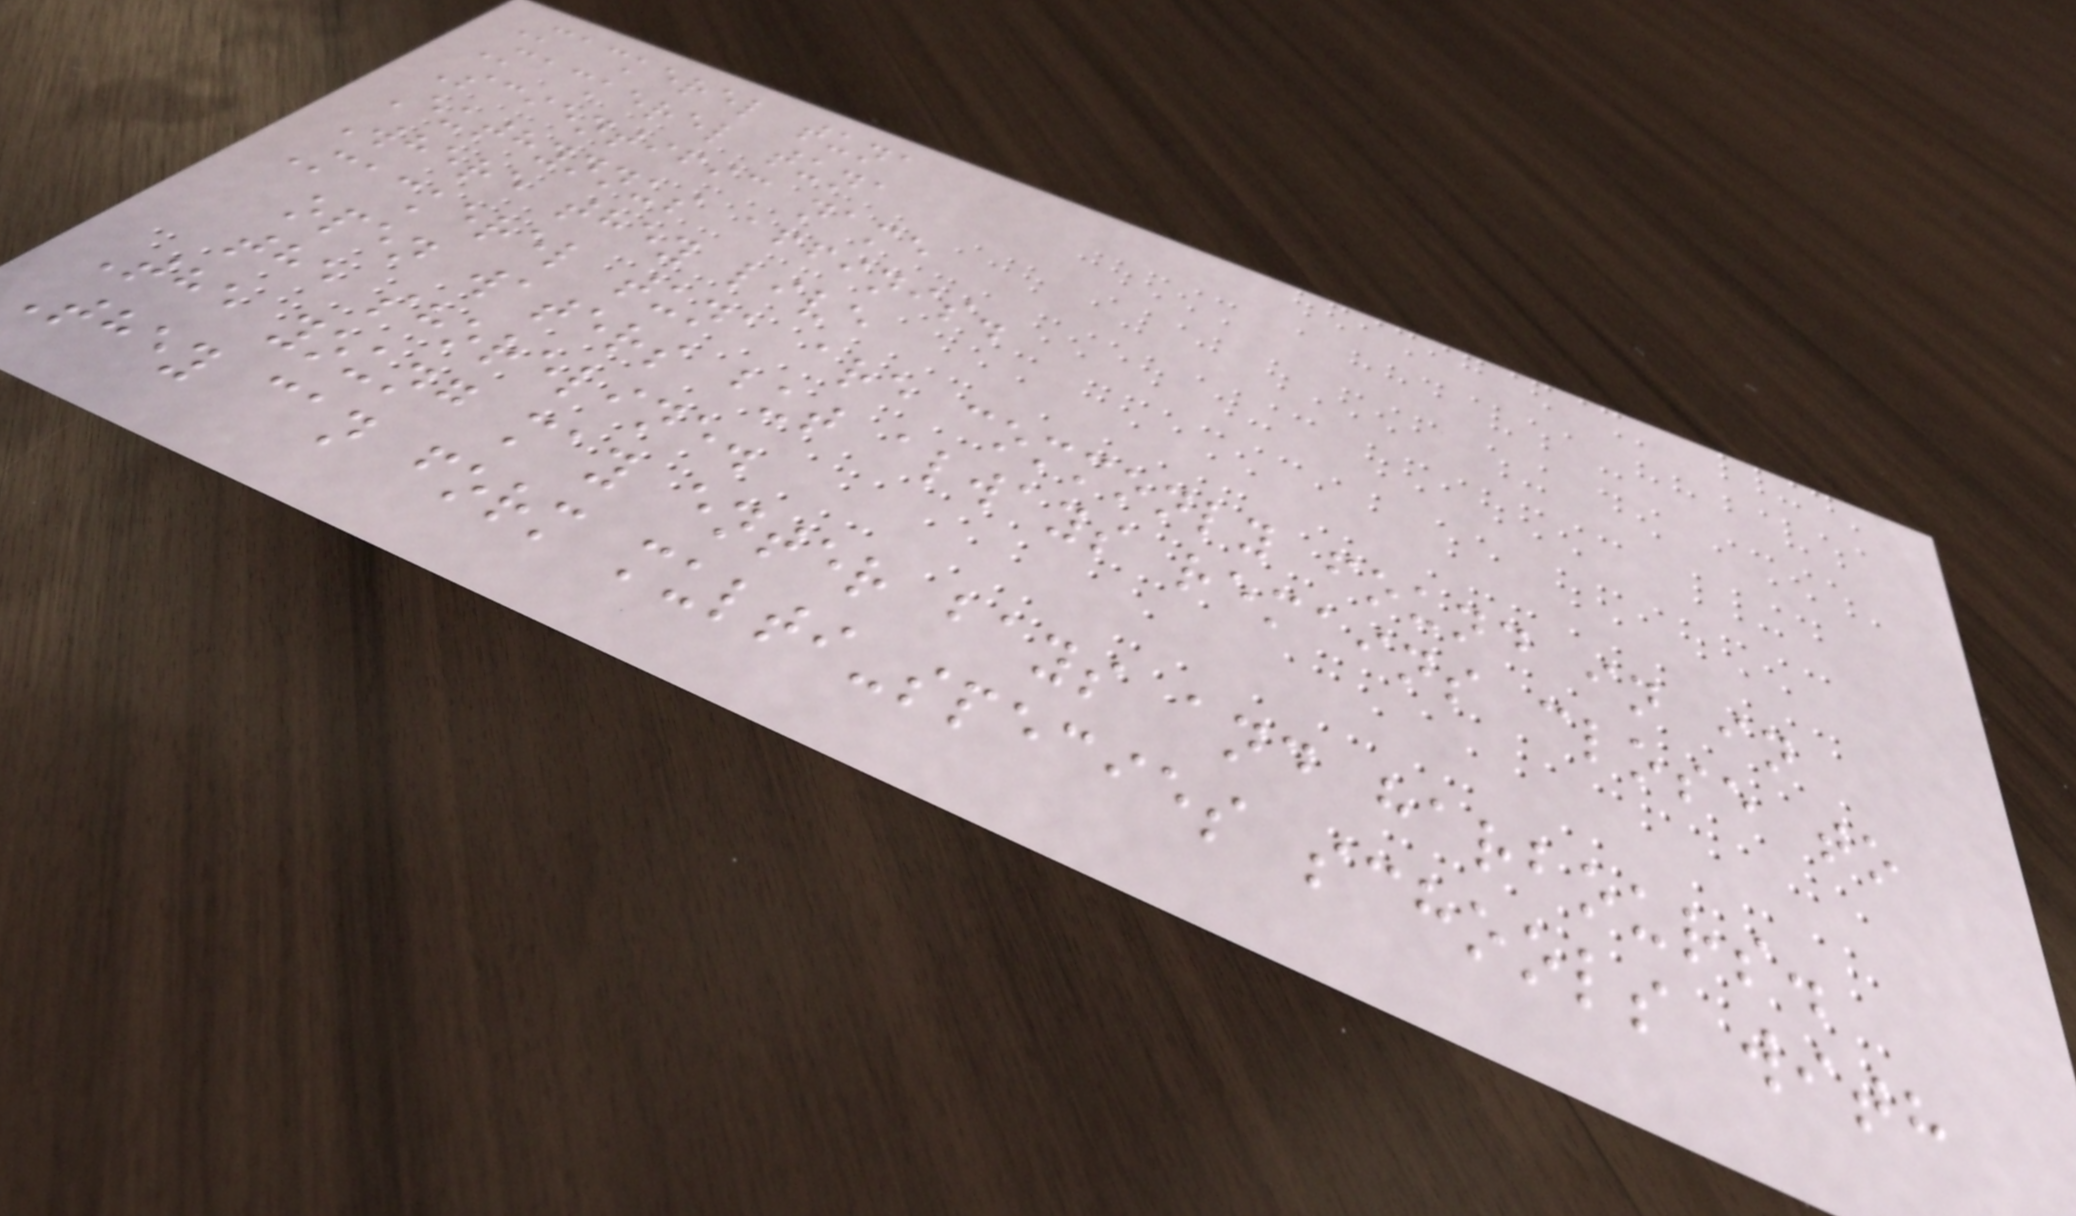Mackerel tuna
Mackerel tuna
Scientific name
Euthynnus affinis.
Where they live
Mackerel tuna are commonly found in in
open waters but always remains close to
the shoreline.
The young may enter bays and harbours.
They can form multi-species schools with
